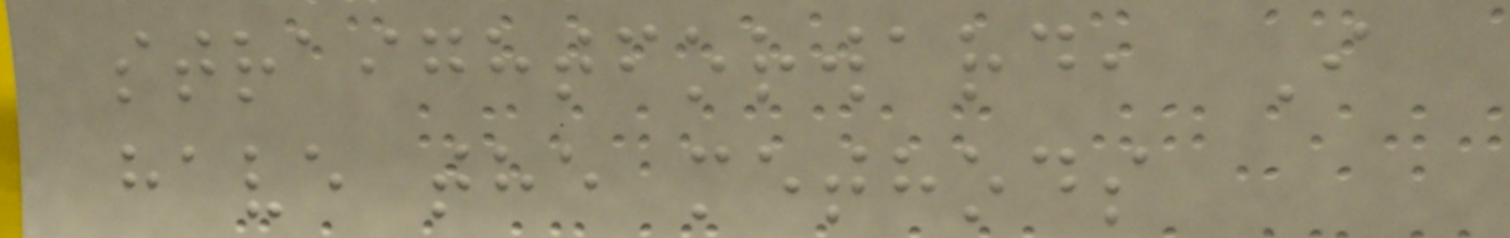straightforward, I
have the methods
